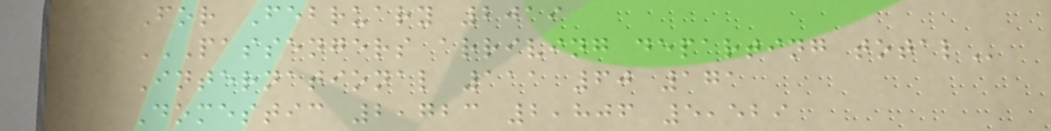For February 2019
PASSENGERS ARRIVING DEPARTING TOTAL
International 111 60 171
Domestic 2,723 2,806 5,529
